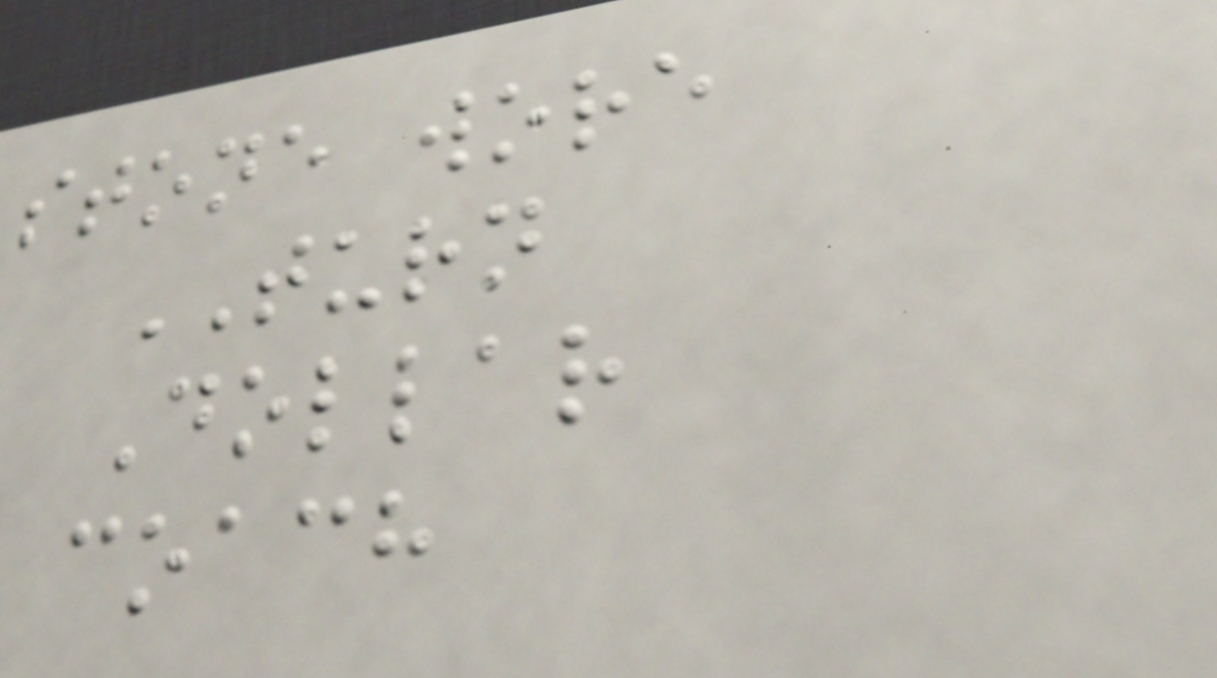stone wore
TURN
Dollar
coach
